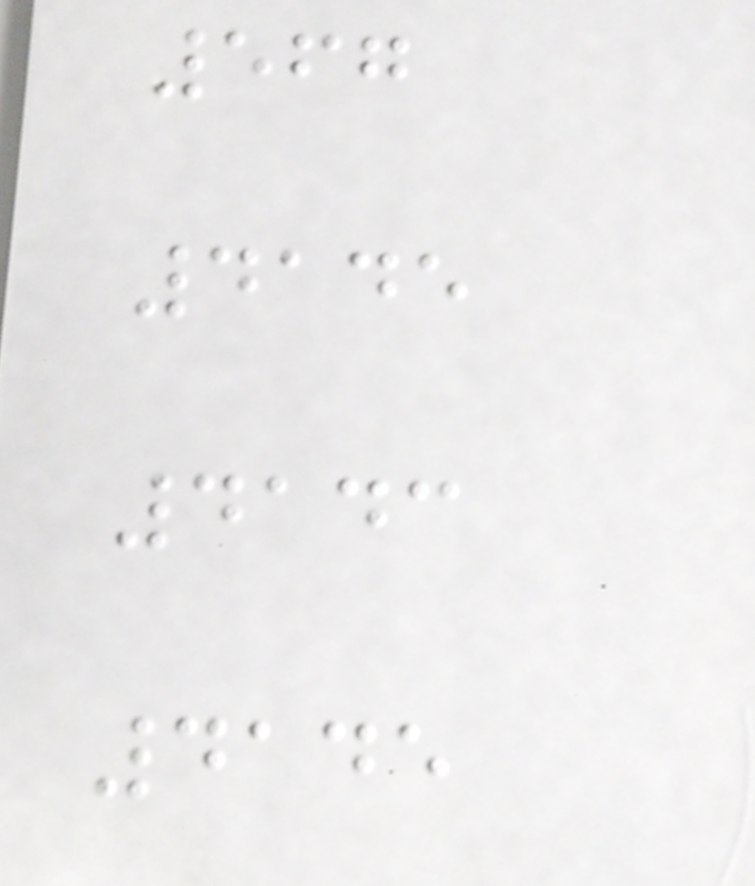567
4145
4143
4145
